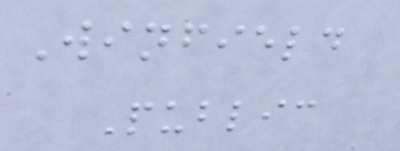Winfield
Public
